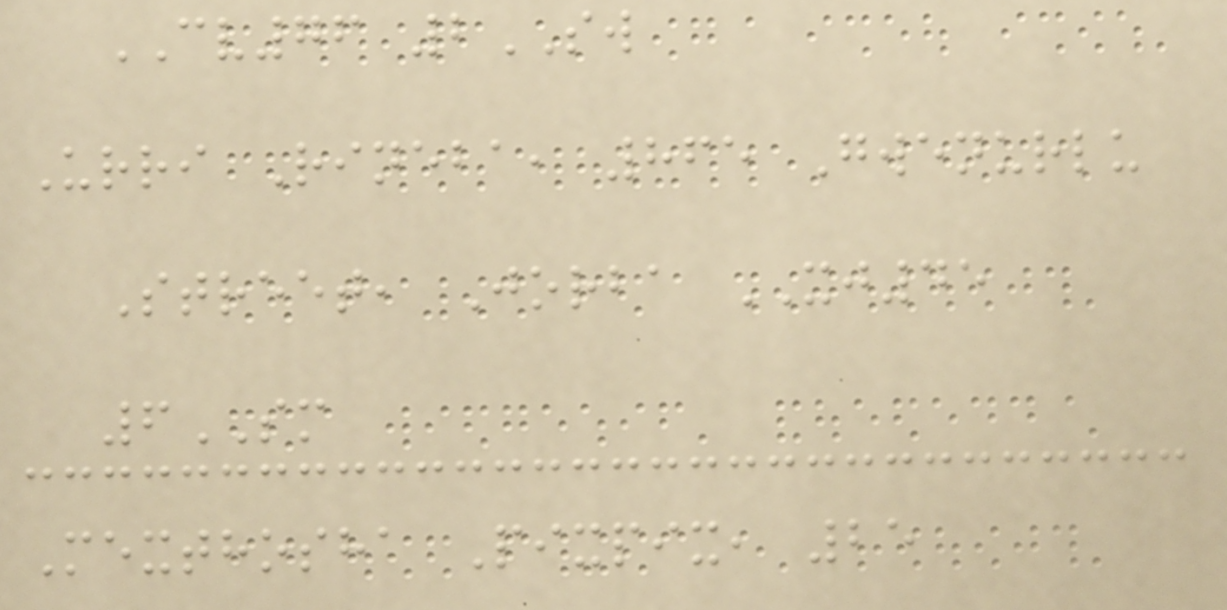CV76 2SW
Urri Rineba, 865 Gwenurlu
Street, Jorba XJ45
6SM
Mexthosha Pixpix, 25
